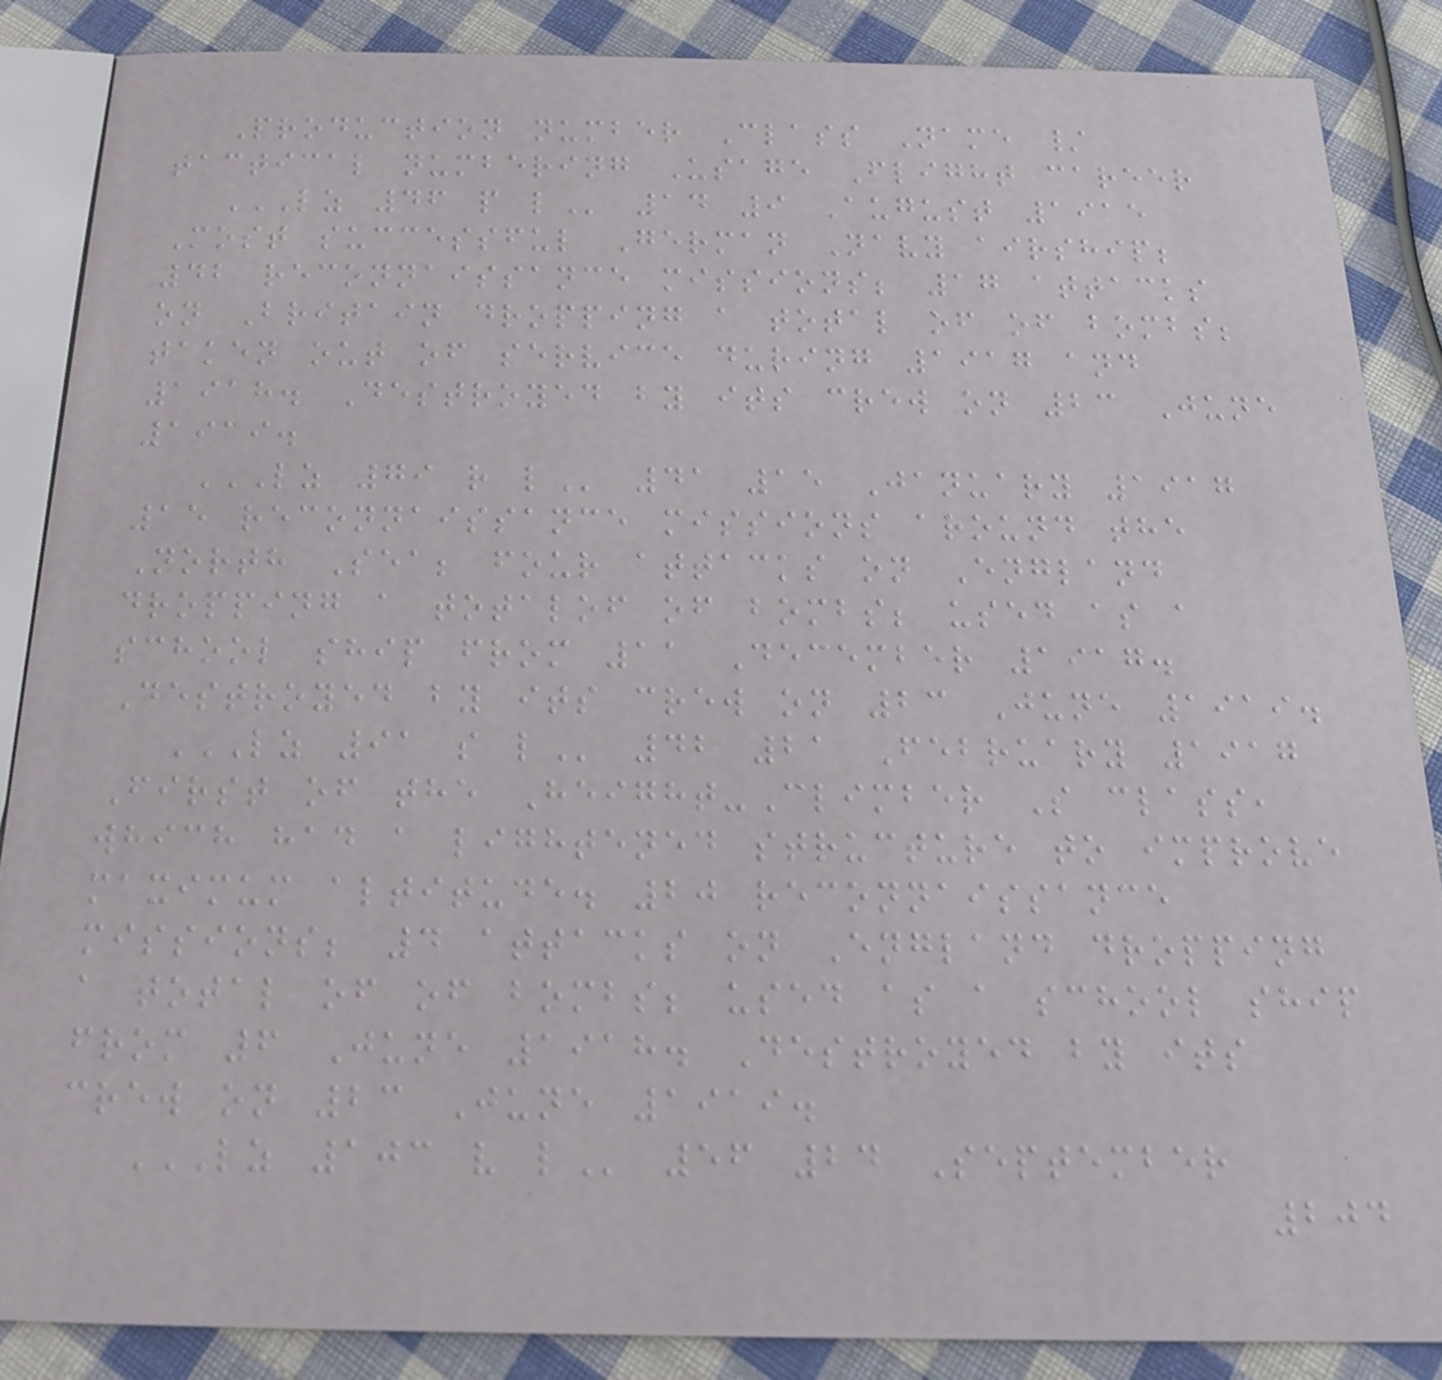Production number Class Name /
tactical numbering Usage Flight career
LZ 46 P L 14 9 August 1915
Most successful German Navy airship;
42 reconnaissance missions; 17 attacks
on Britain dropping a total of of bombs;
taken out of service during 1917 and
1918. Destroyed by its crew on 23 June
1919.
LZ 79 R L 41 15 January 1917
15 reconnaissance missions around the
North Sea; four attacks on England
dropping a totalof of bombs; used as a
school ship from 11 December 1917.
Destroyed by its crew on 23 June 1919.
LZ 91 S L 42 21 February 1917
First of the Height-Climber S class,
which had a lightened structure to improve
maximum altitude. 20 reconnaissance
missions; 4 attacks on England dropping
a total of of bombs; used as a school ship
from 6 June 1918. Destroyed by its
crew on 23 June 1919.
LZ 103 V L 56 24 September
204
